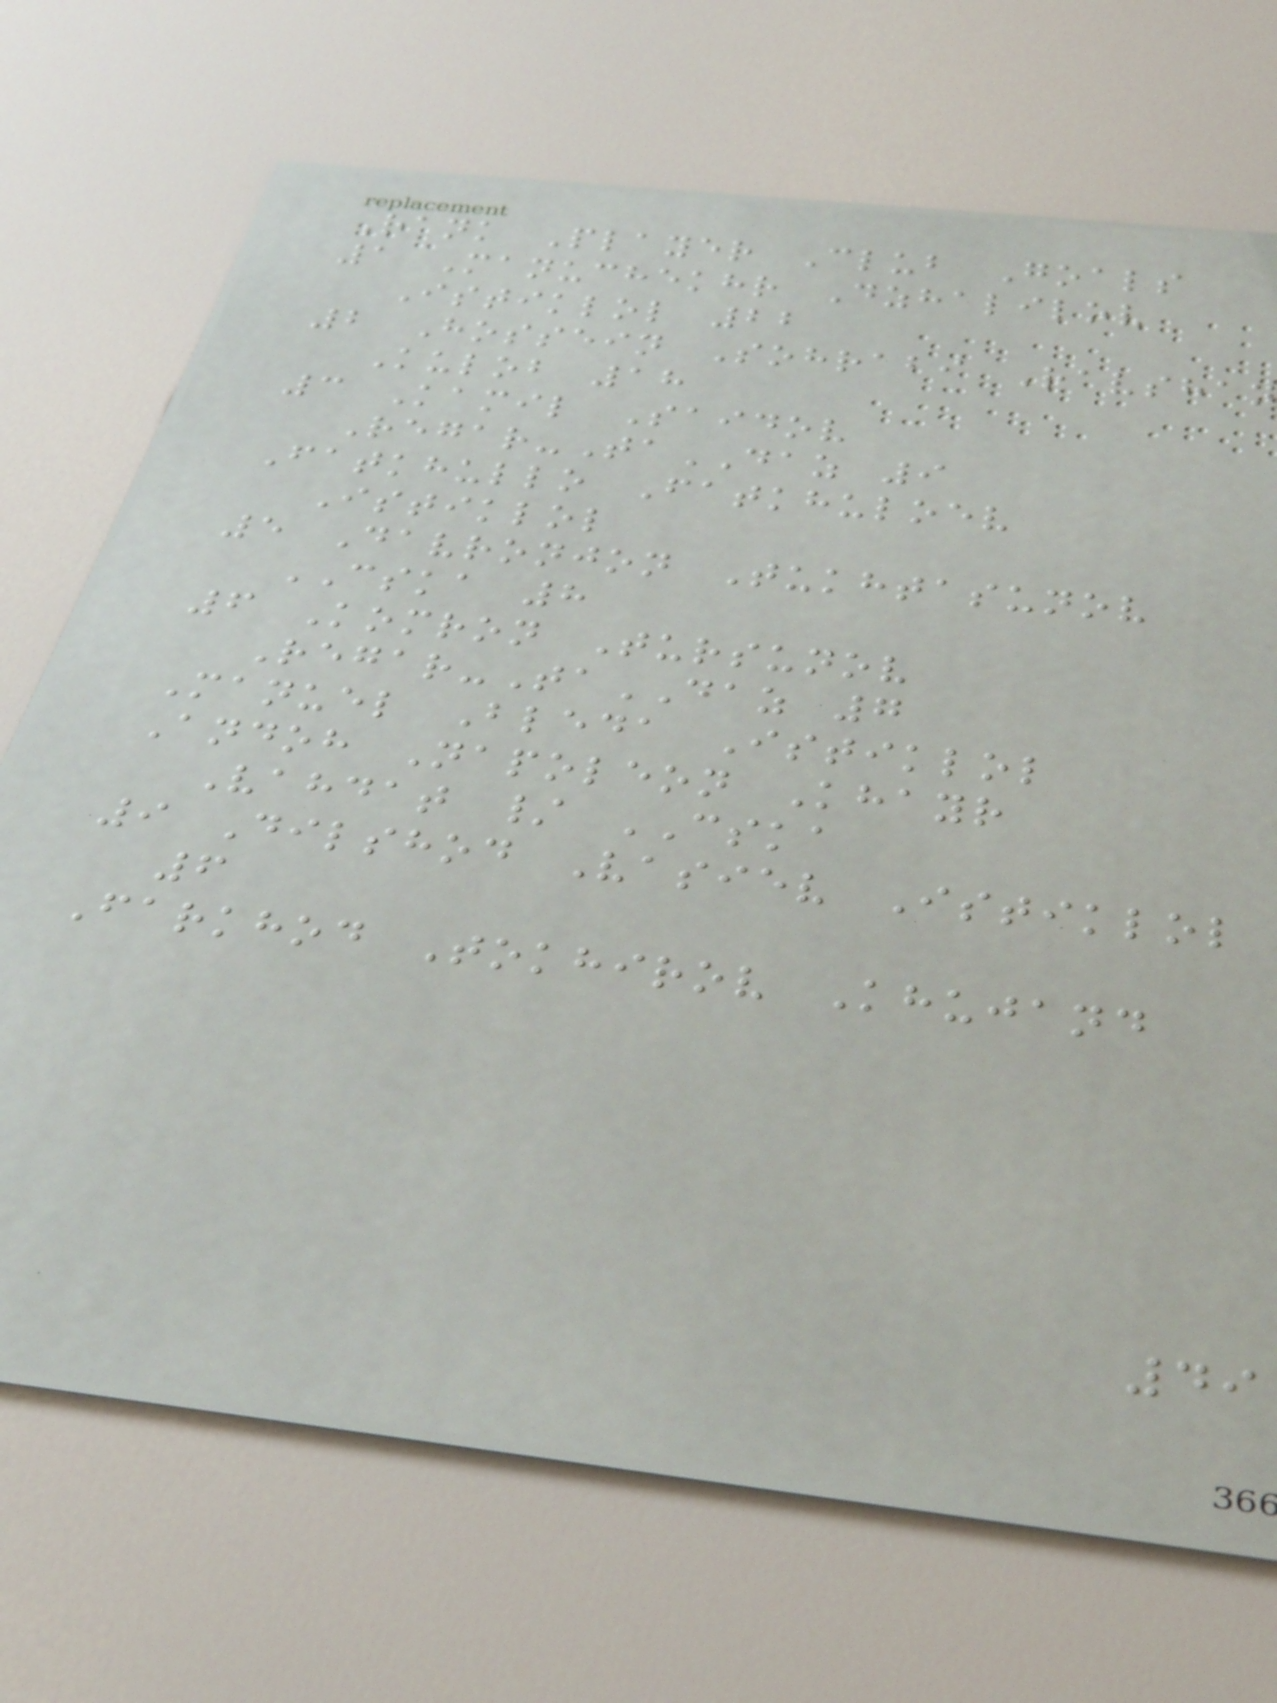Rank Player Club Goals
1 Manuchekhr Dzhalilov
Istiklol 22
2 Hossein Sohrabi Ravshan
Kulob 18
3 Kamil Saidov
Regar-TaDAZ 9
Fatkhullo Fatkhuloev
Istiklol
5 Davronjon Tukhtasunov
CSKA 8
6 Komron Tursunov
Regar-TaDAZ 7
Manuel Bleda Istiklol
Andoh Napoleon Khayr
Vahdat / CSKA
9 Dilshod Vasiev Istiklol
6
Farkhod Tokhirov Khujand
49
